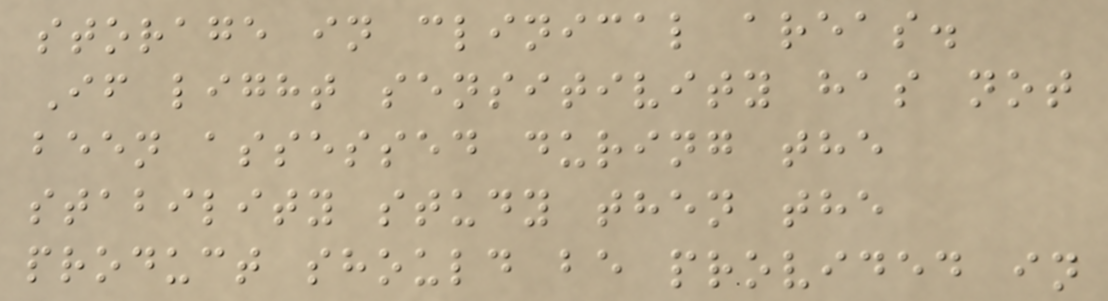storage in clinical areas.
If light sensitivity has not
been assessed during the
stability study then the
product should be provided in
